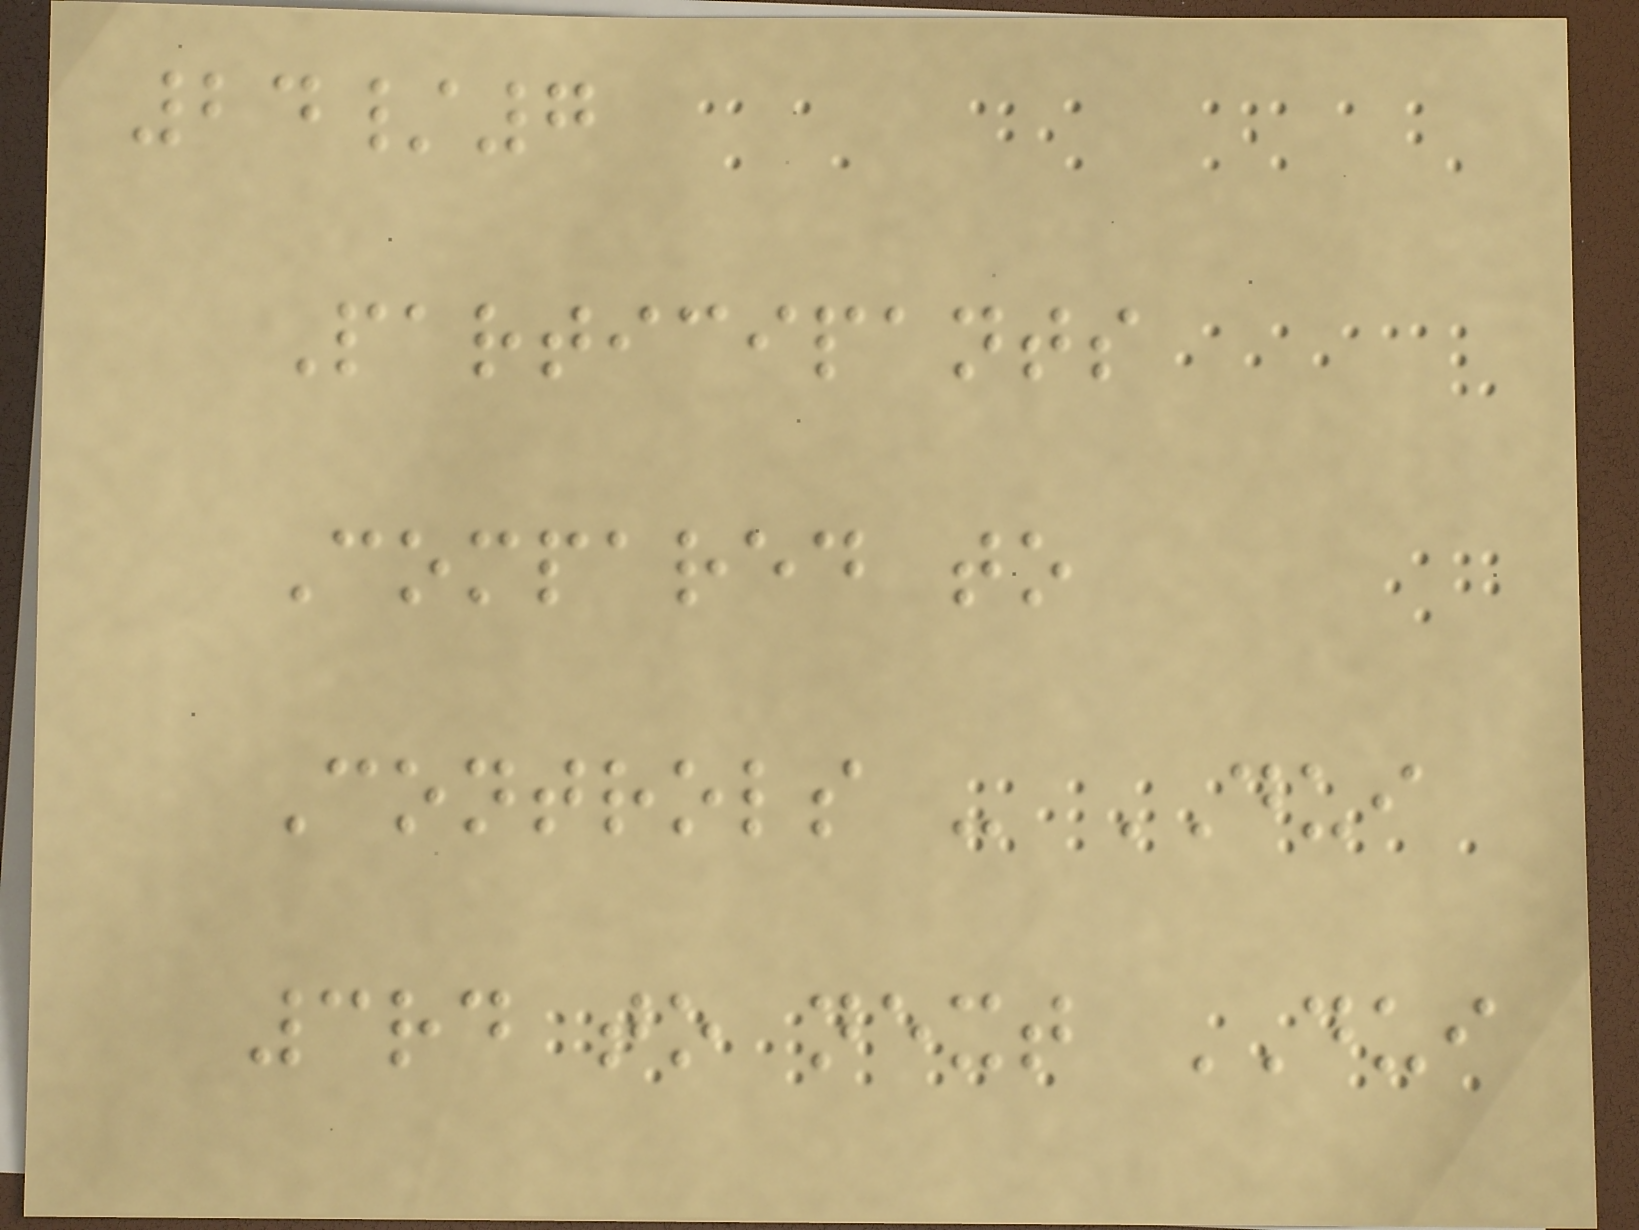24/7
Participants
Compared to
Controls - DUI
3rd to next DUI
